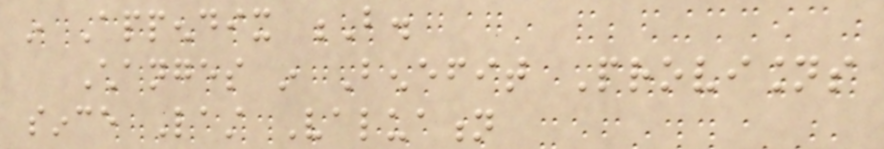in Appendix B.
Changes in Benefit Provisions
since Last Valuation
